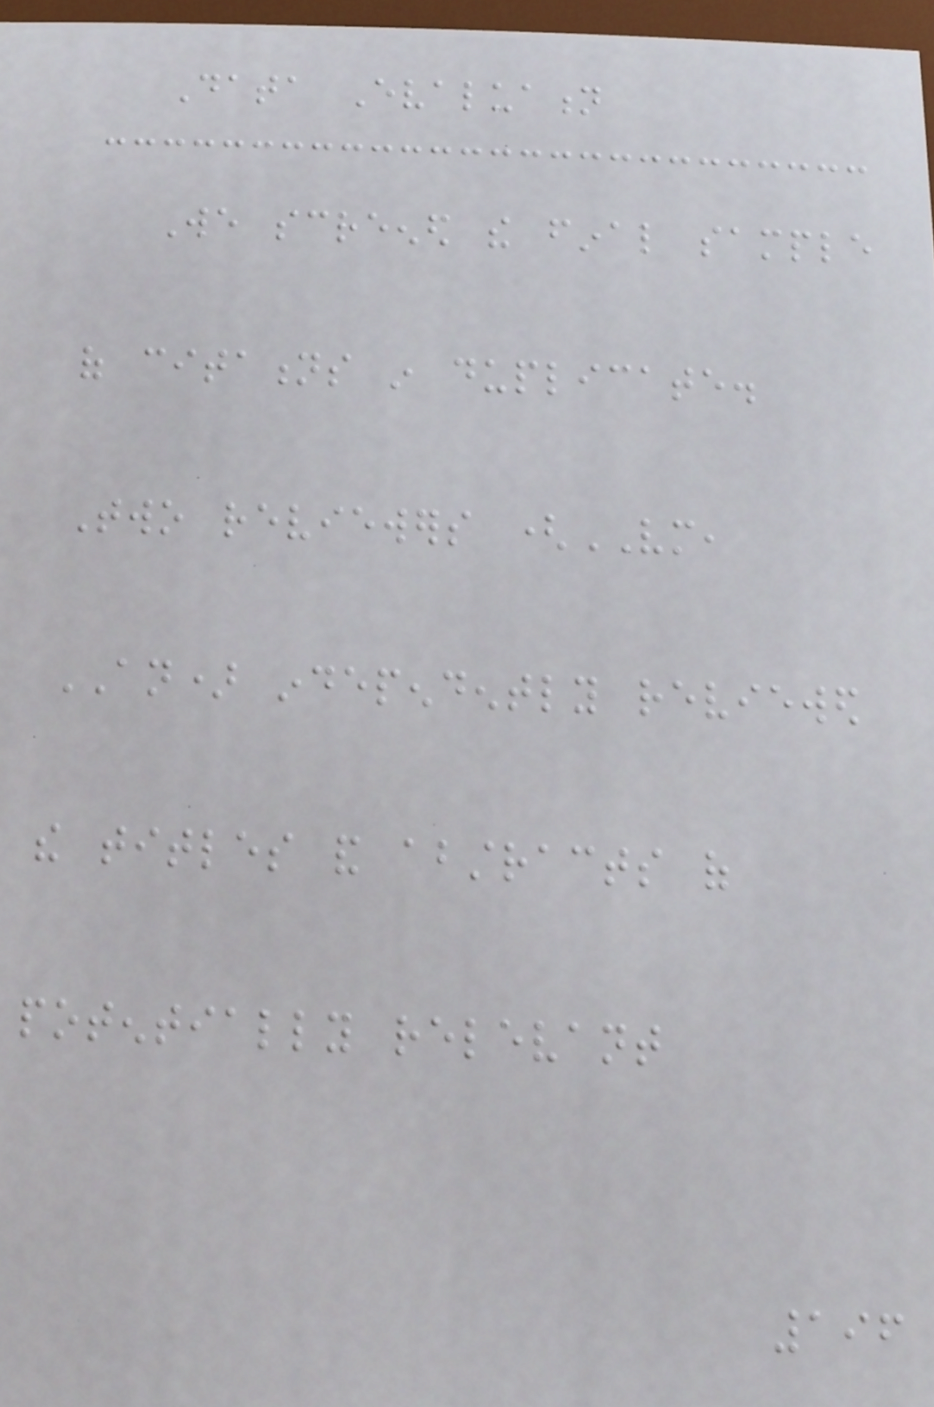Data Evaluation
We screened the final sample
of citations in duplicate.
Two reviewers (VM,
AN) independently reviewed
the titles and abstracts of
potentially relevant
196
